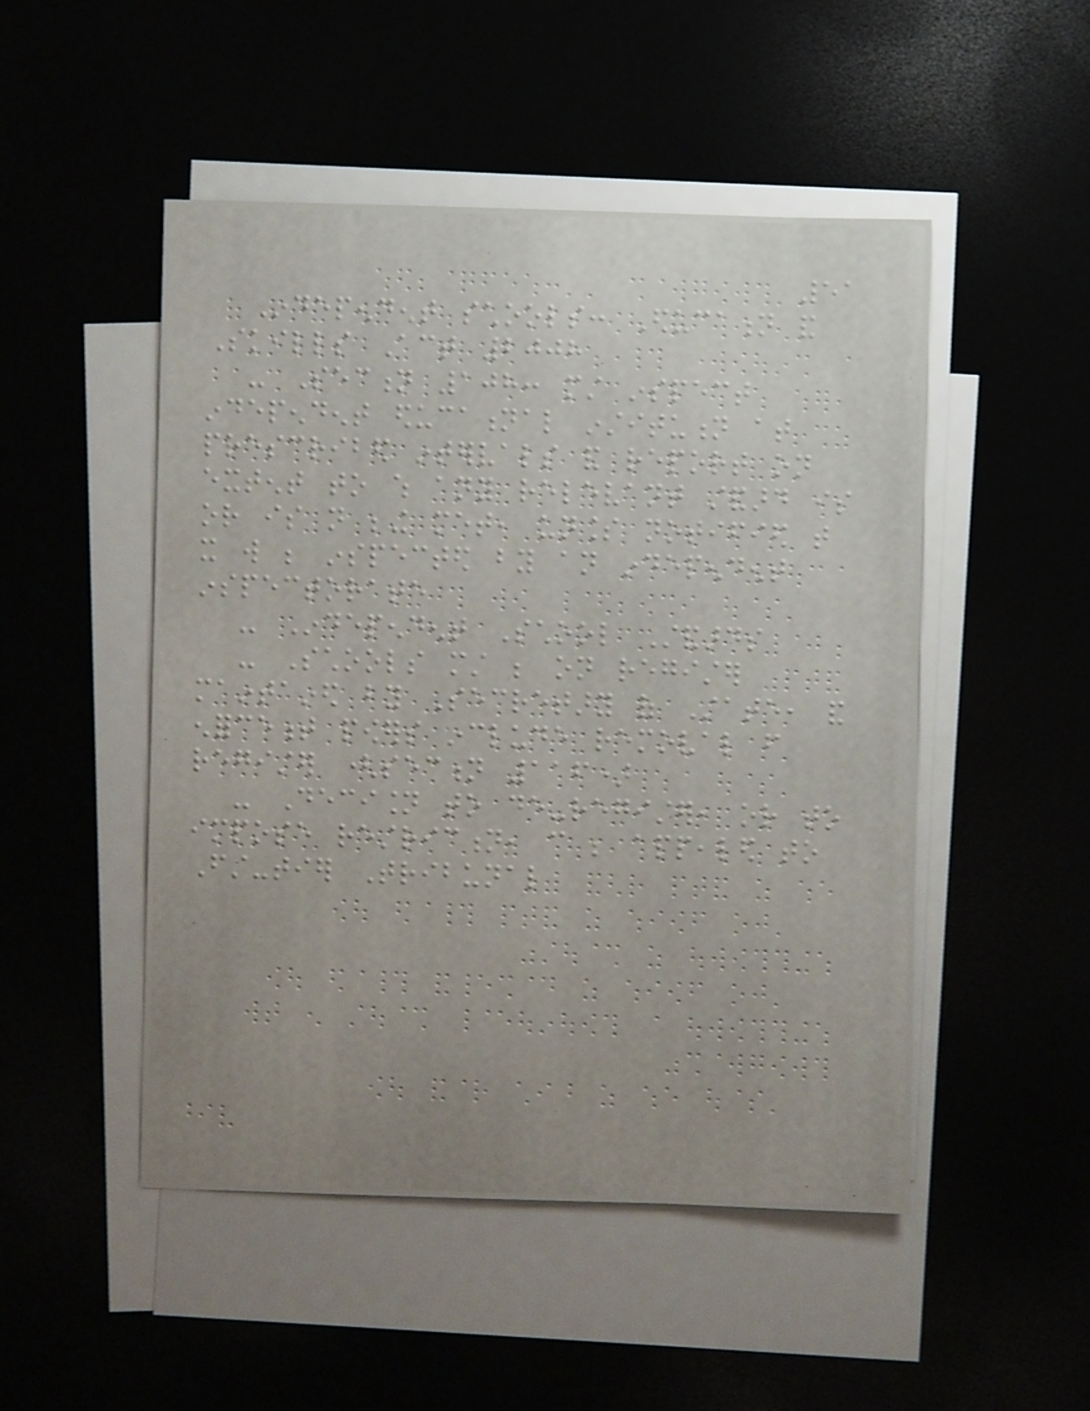51
Independent schools: Education and
Skills Act 2008
- Section 108: must inspect
independent educational institution at
prescribed intervals and report on
extent to which any relevant standard is
or is not being met, unless notified that
it will be inspected by an independent
inspectorate
- Independent School Standards
- Schools must be on register
maintained by Secretary of State, and
enforcement powers include removal from
register (section 116)
- Decision to de-register, or to
impose restriction, can be appealed to
First-tier Tribunal
